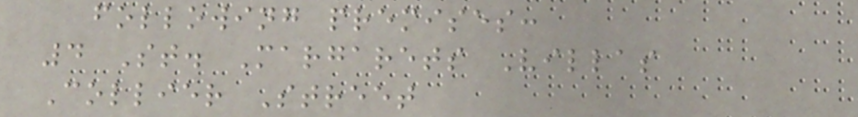following premises:
4 St. Margarets Villas
Collier Street
